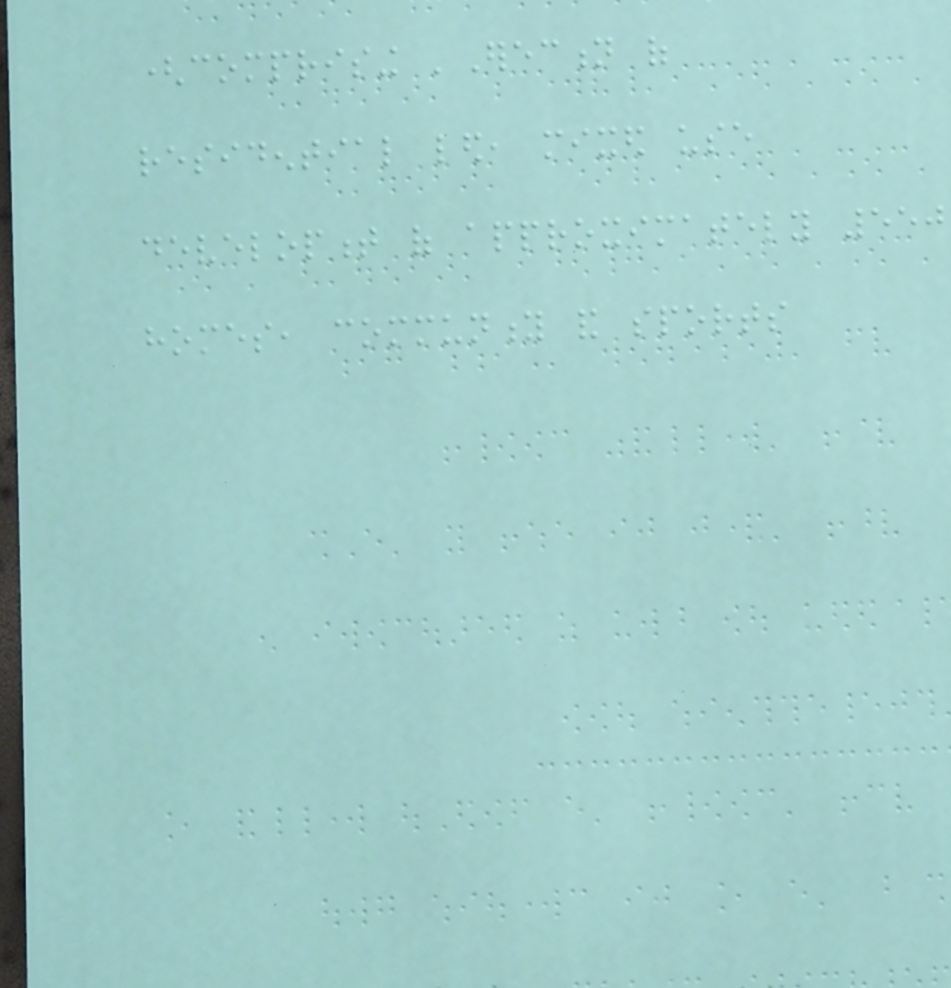(comprising 'Erection of
residential led, mixed use
development of approximately 550
homes, community and sports
